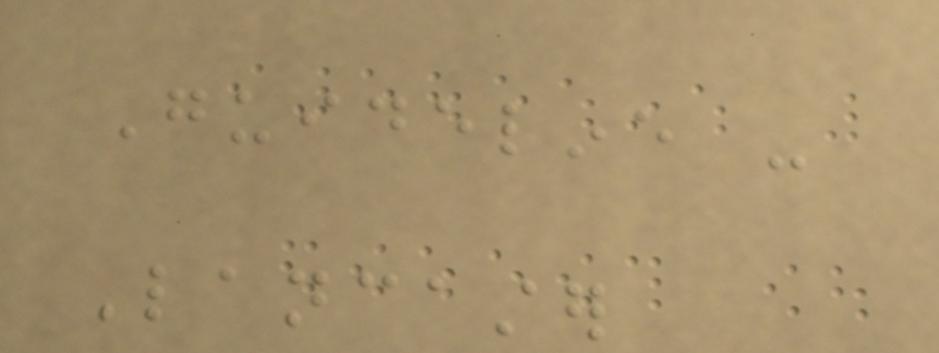Guideline -
Lancaster
